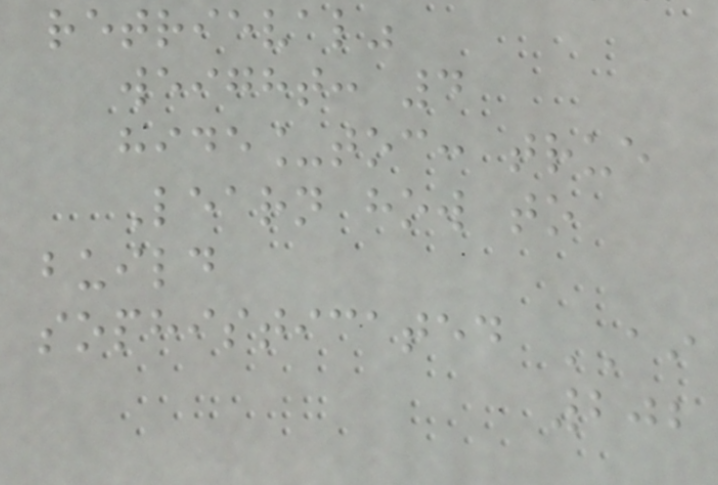retrieval"
weight: 4
hide_toc: true
Learn how to
build
sophisticated AI
202
